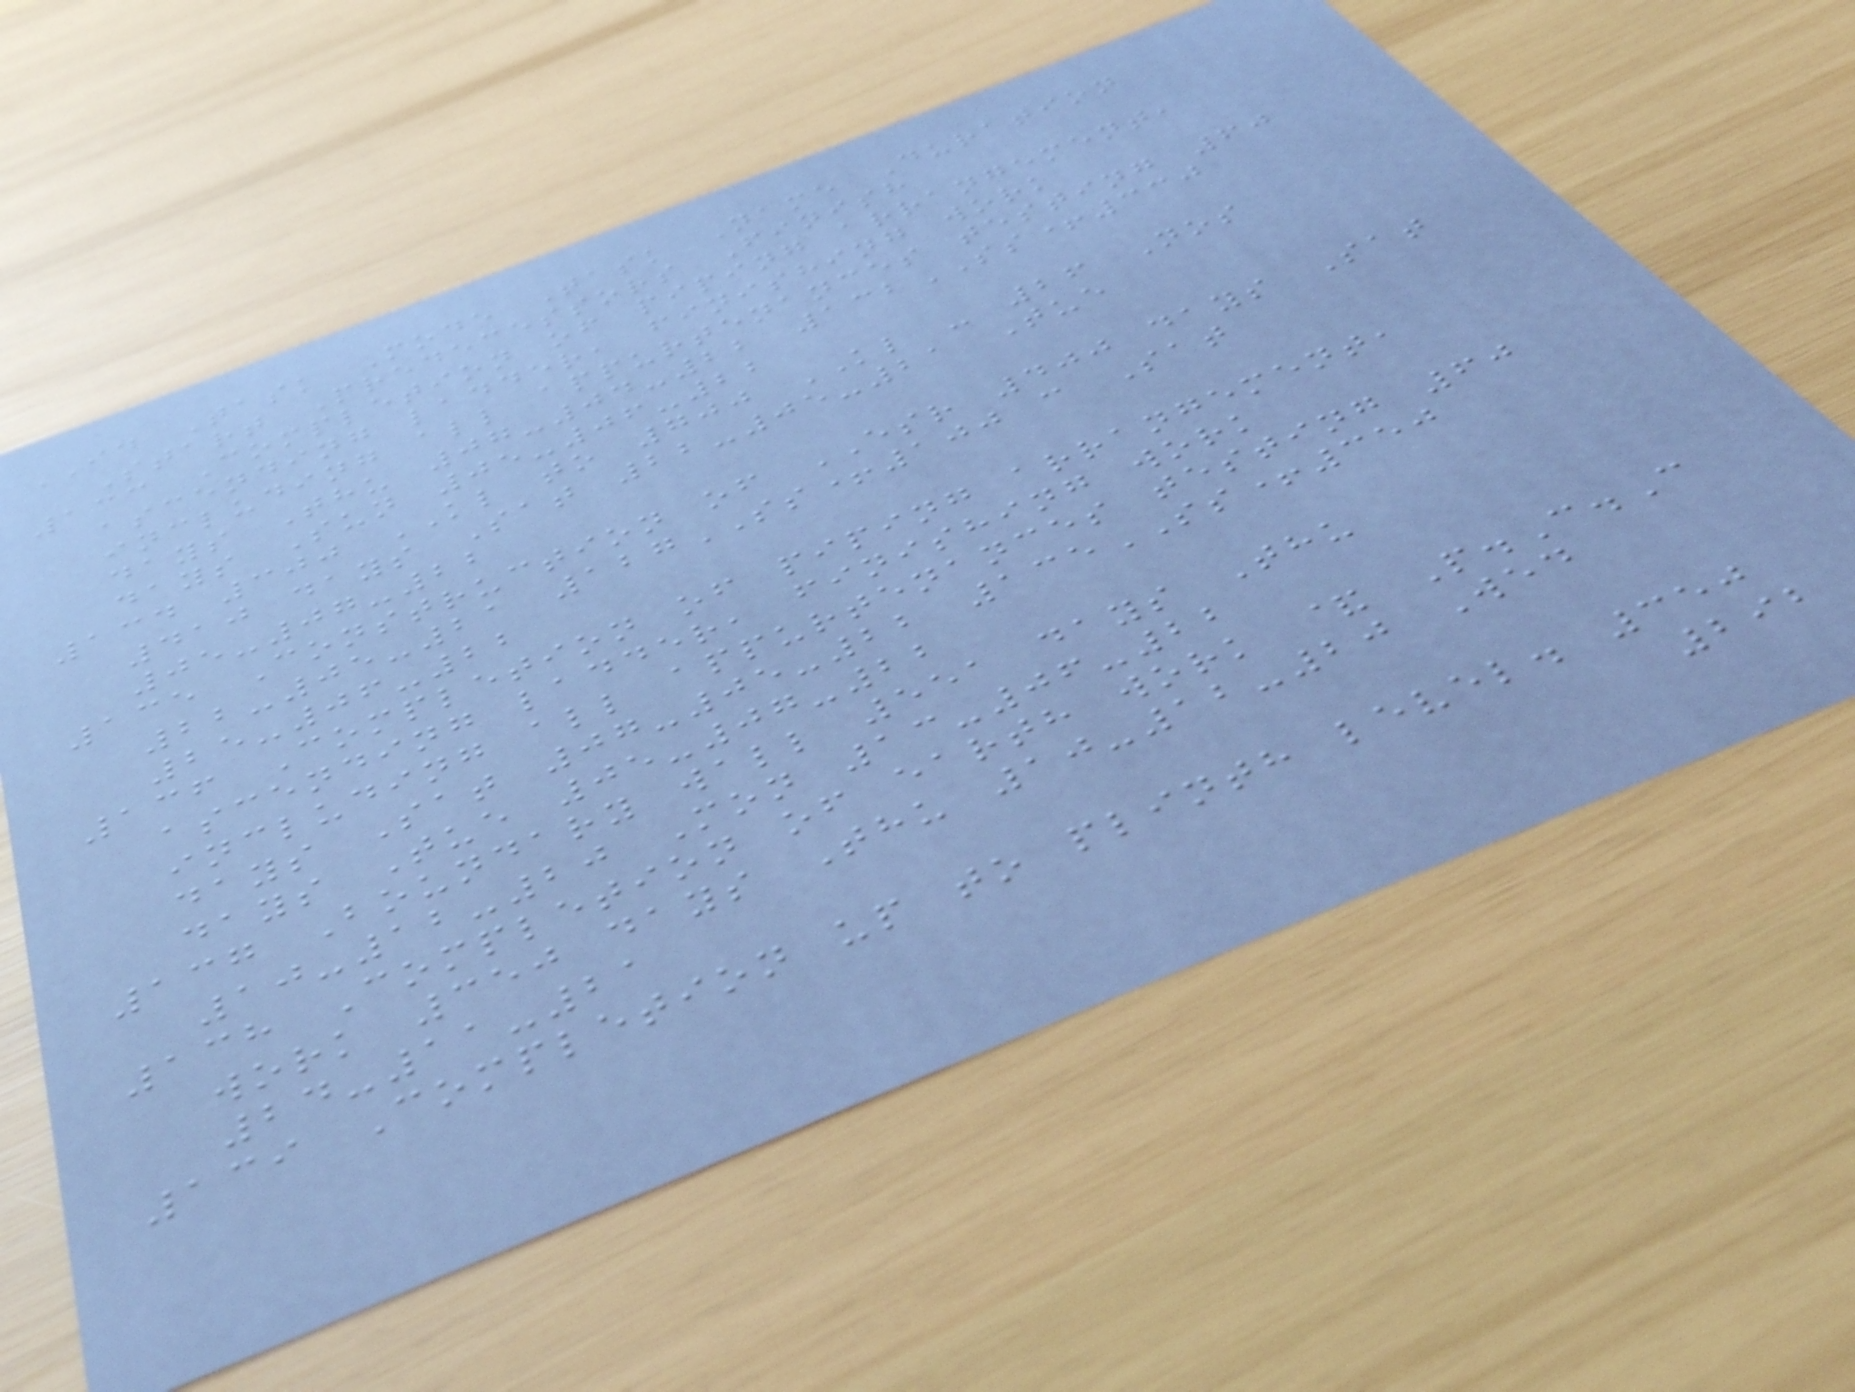ID Task Mode Task Name Duration
Start Predecessors Finish
133 Completion of piping arrangement,
ascending ladder, finishing work
including all appurtenances testing 60
days Thu 07-04-22 132SS+330
days Sun 05-06-22
134 300 KL to 700 KL - 26 Nos
410 days Sat 22-05-21 Tue
05-07-22
135 Construction of ESR 400 days Sat
22-05-21 127SS+100 c Sat
25-06-22
136 Completion of piping arrangement,
ascending ladder, finishing work
including all appurtenances testing 60
days Sat 07-05-22 135SS+350
days Tue 05-07-22
137 Boundary wall 551 days Thu
10-12-20 Mon 13-06-22
138 Completion of earth work & P.C.C
work 350 days Thu 10-12-20 Wed
24-11-21
139 Completion up to plinth level. 350
292
